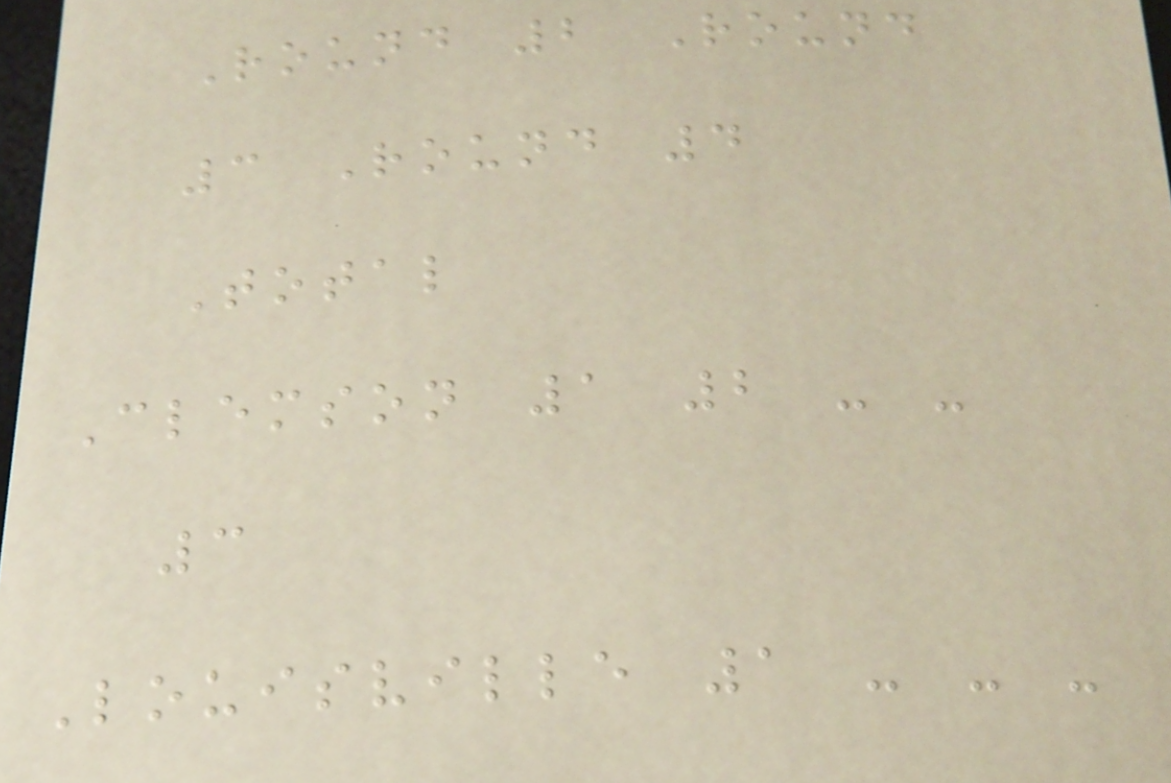Round 2 Round
3 Round 4
Total
Clemson 1 2 - -
3
Louisville 1 - - -
